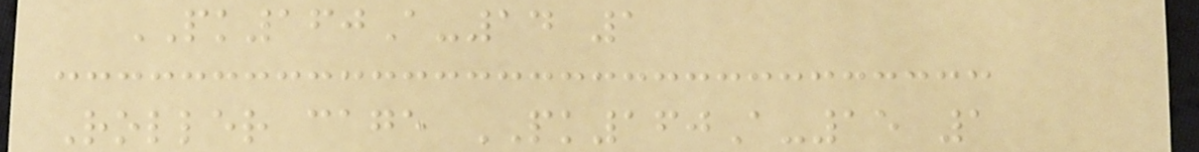PK160A-14 1
Roller cage PK160A-15 1
